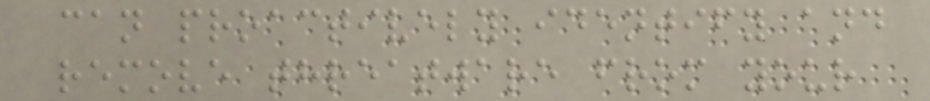can proactively identify and
remove threatware from your
